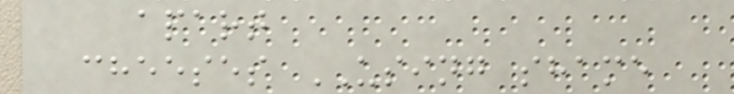apart
cheeses USING shame
